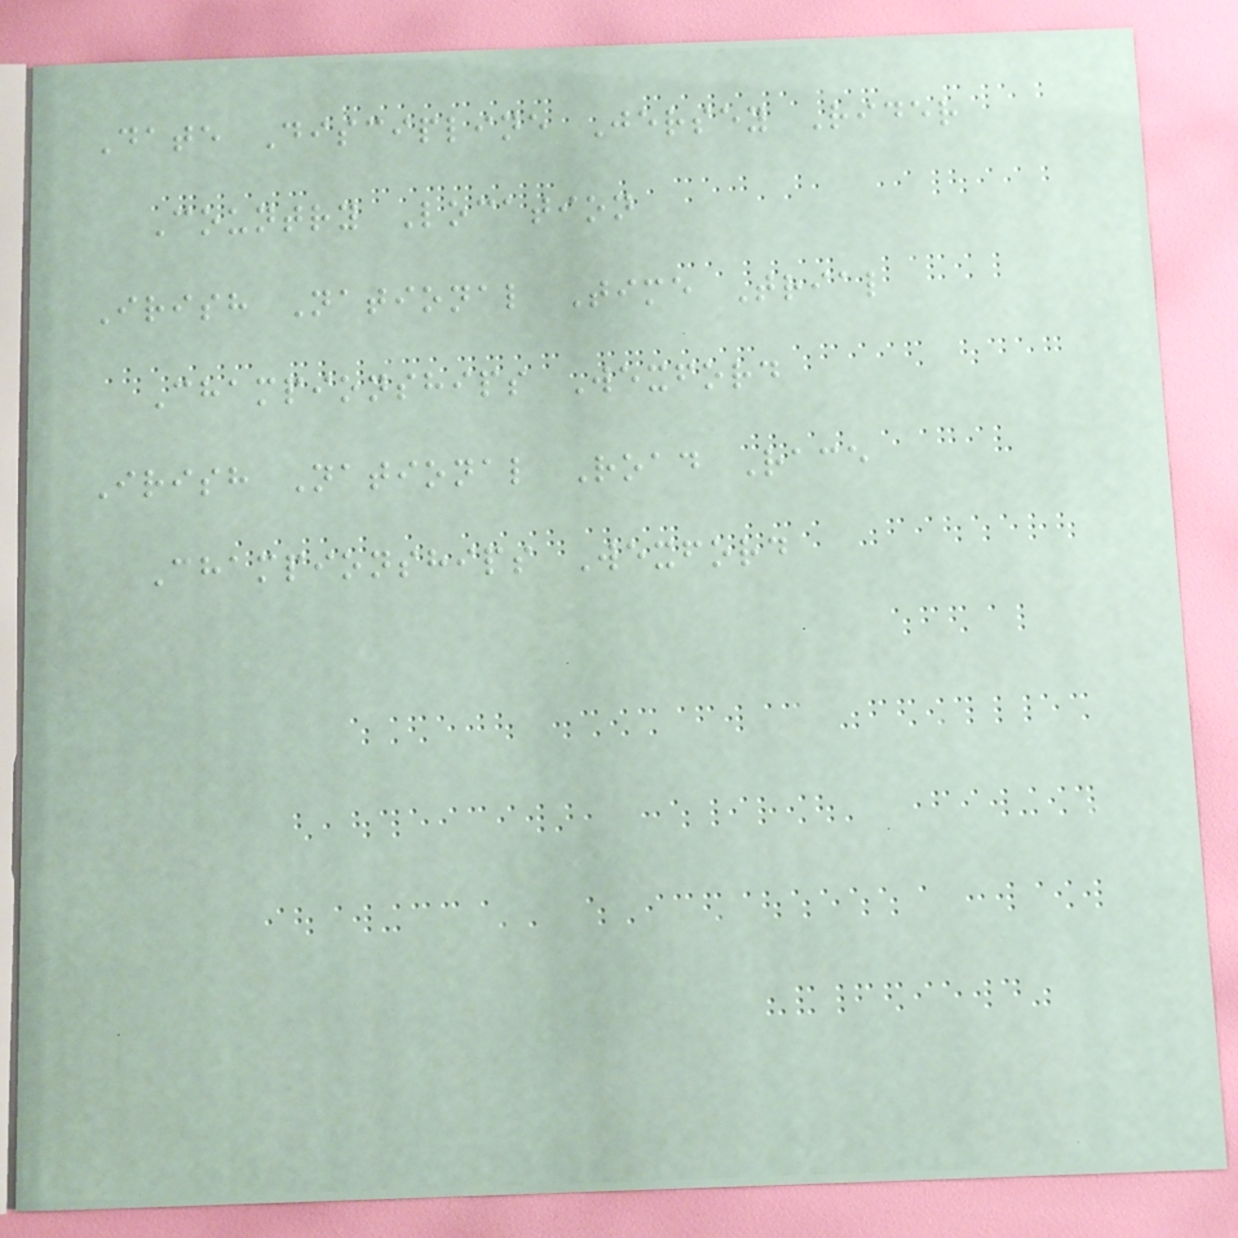Date Discipline Jersey Rider
Country Location
Irish National Time Trial
Championships Wexford
Irish National Road Race
Championships Wexford
